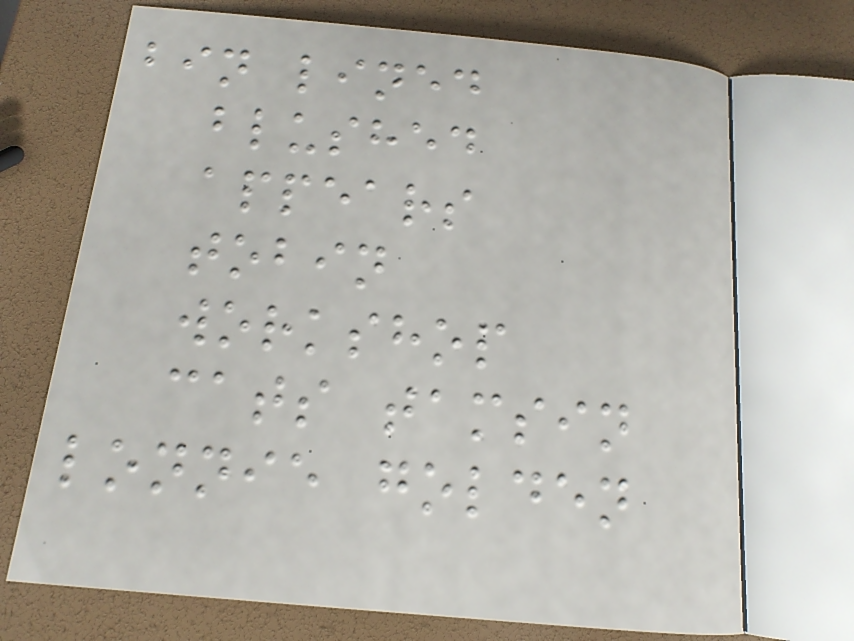bin lined
blushed
appears
tobin
workshop
cats tamsin
lonnie golden
